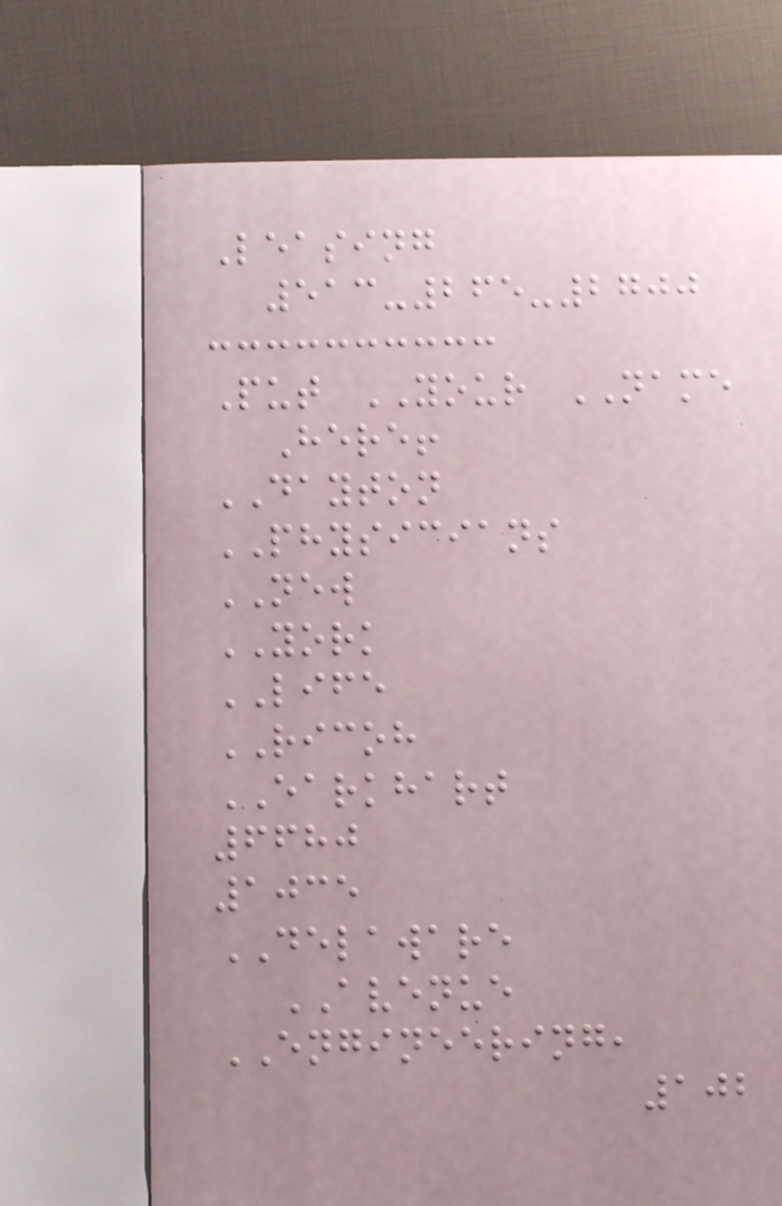Leasing
513-265-2700
Put YOUR NAME
Here!
DAYTON
PHYSICIANS
NEW
YORK
LIFE
RICOH
EARKHART
6680
1035
DELAWARE
AVENUE
ENGINEERING,
102
